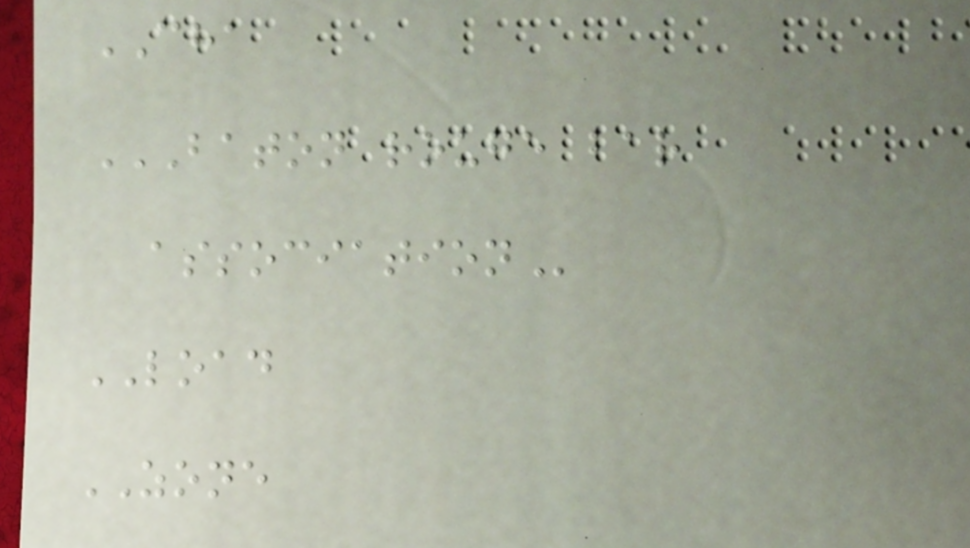CHA
BATON ROUGE BAR
ASSOCIATION
LOAD
ZONE
